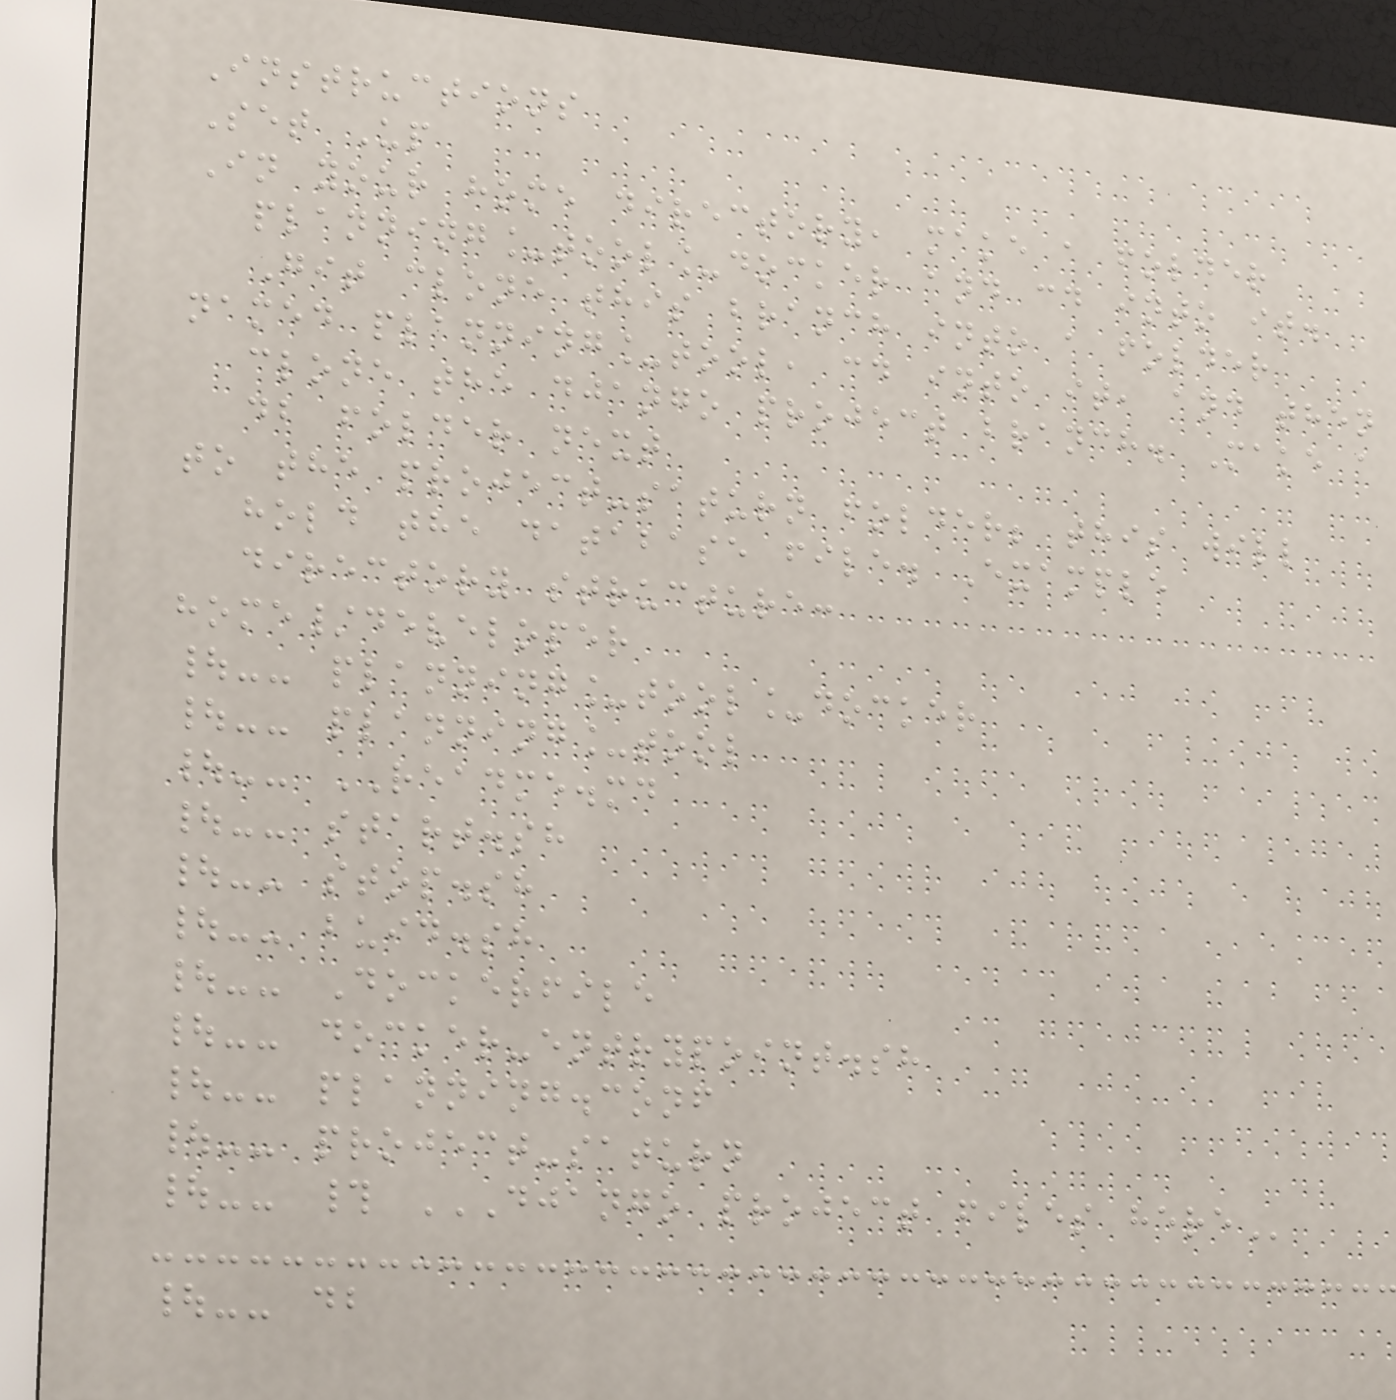Instructions
Set Up
In your home directory, make a folder
planning_tool_docker and cd into it.
Git clone this branch into a folder
named planning_tool, cd into it, and then
clone the django project branch. Make a
db folder next
to the project-saturn folder; this will
hold the database file. Example
directory structure:
home/developer
|-- planning_tool_docker
|-- planning_tool
|-- README.md
|-- start.sh
|-- stop.sh
|-- buid.sh
|-- Dockerfile
|-- docker-entrypoint.sh
|-- planning.conf
|-- project-saturn
|-- # DJANGO PROJECT FILES HERE
|-- db
